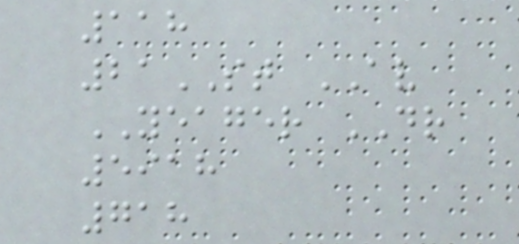118
21ST AV
YEAGER DR
5918
718
